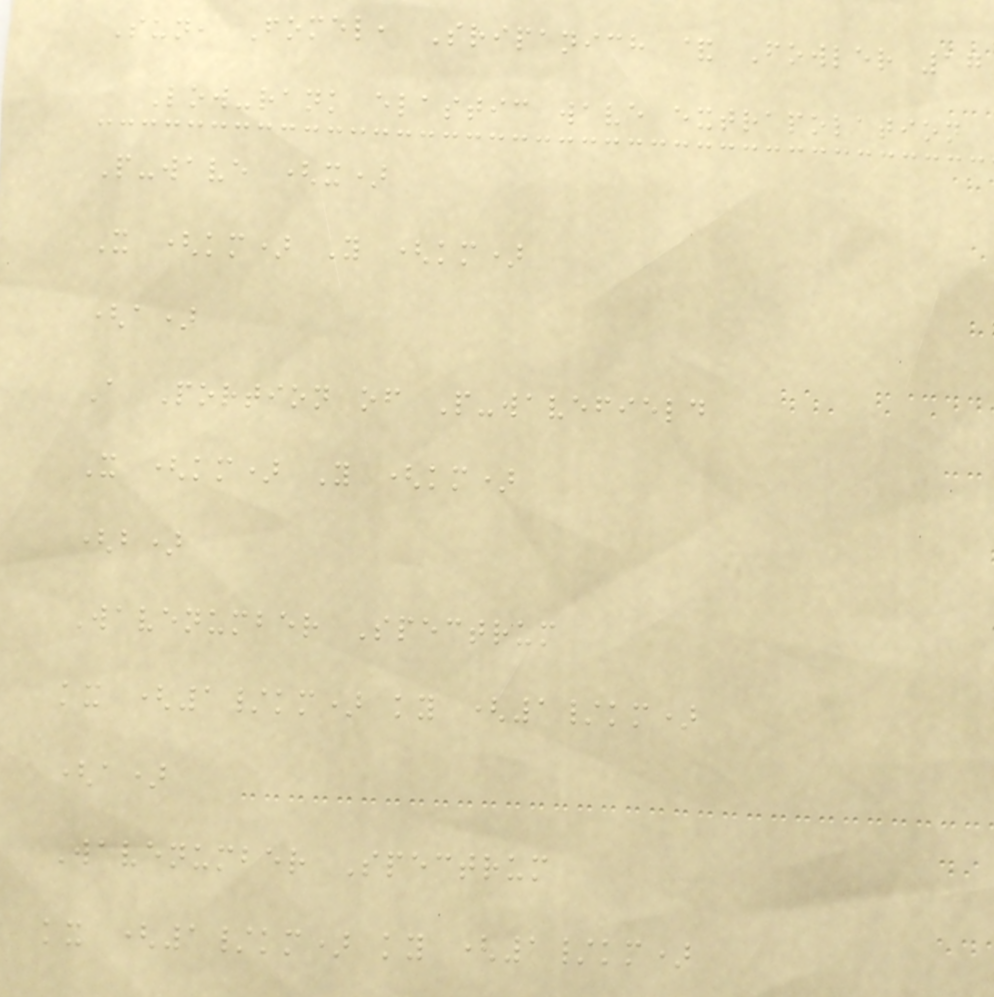Sun, Fomel, Sripanich & Fowler 17
Low-rank elastic wave extrapolation
P-wave (x)
X (km) Y (km)
(a)
A Portion of P-wavefield
X (km) Y (km)
(b)
Wavenumber Spectrum
kx (1/km) ky (1/km)
(a)
Wavenumber Spectrum
kx (1/km) ky (1/km)
